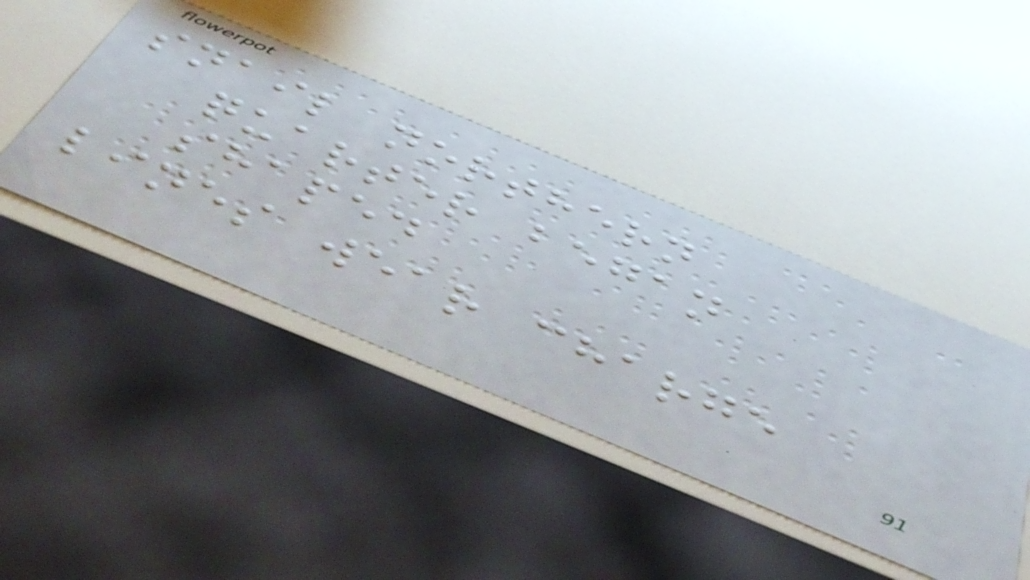snail northern
quarter began
shaped
lines wear charge
